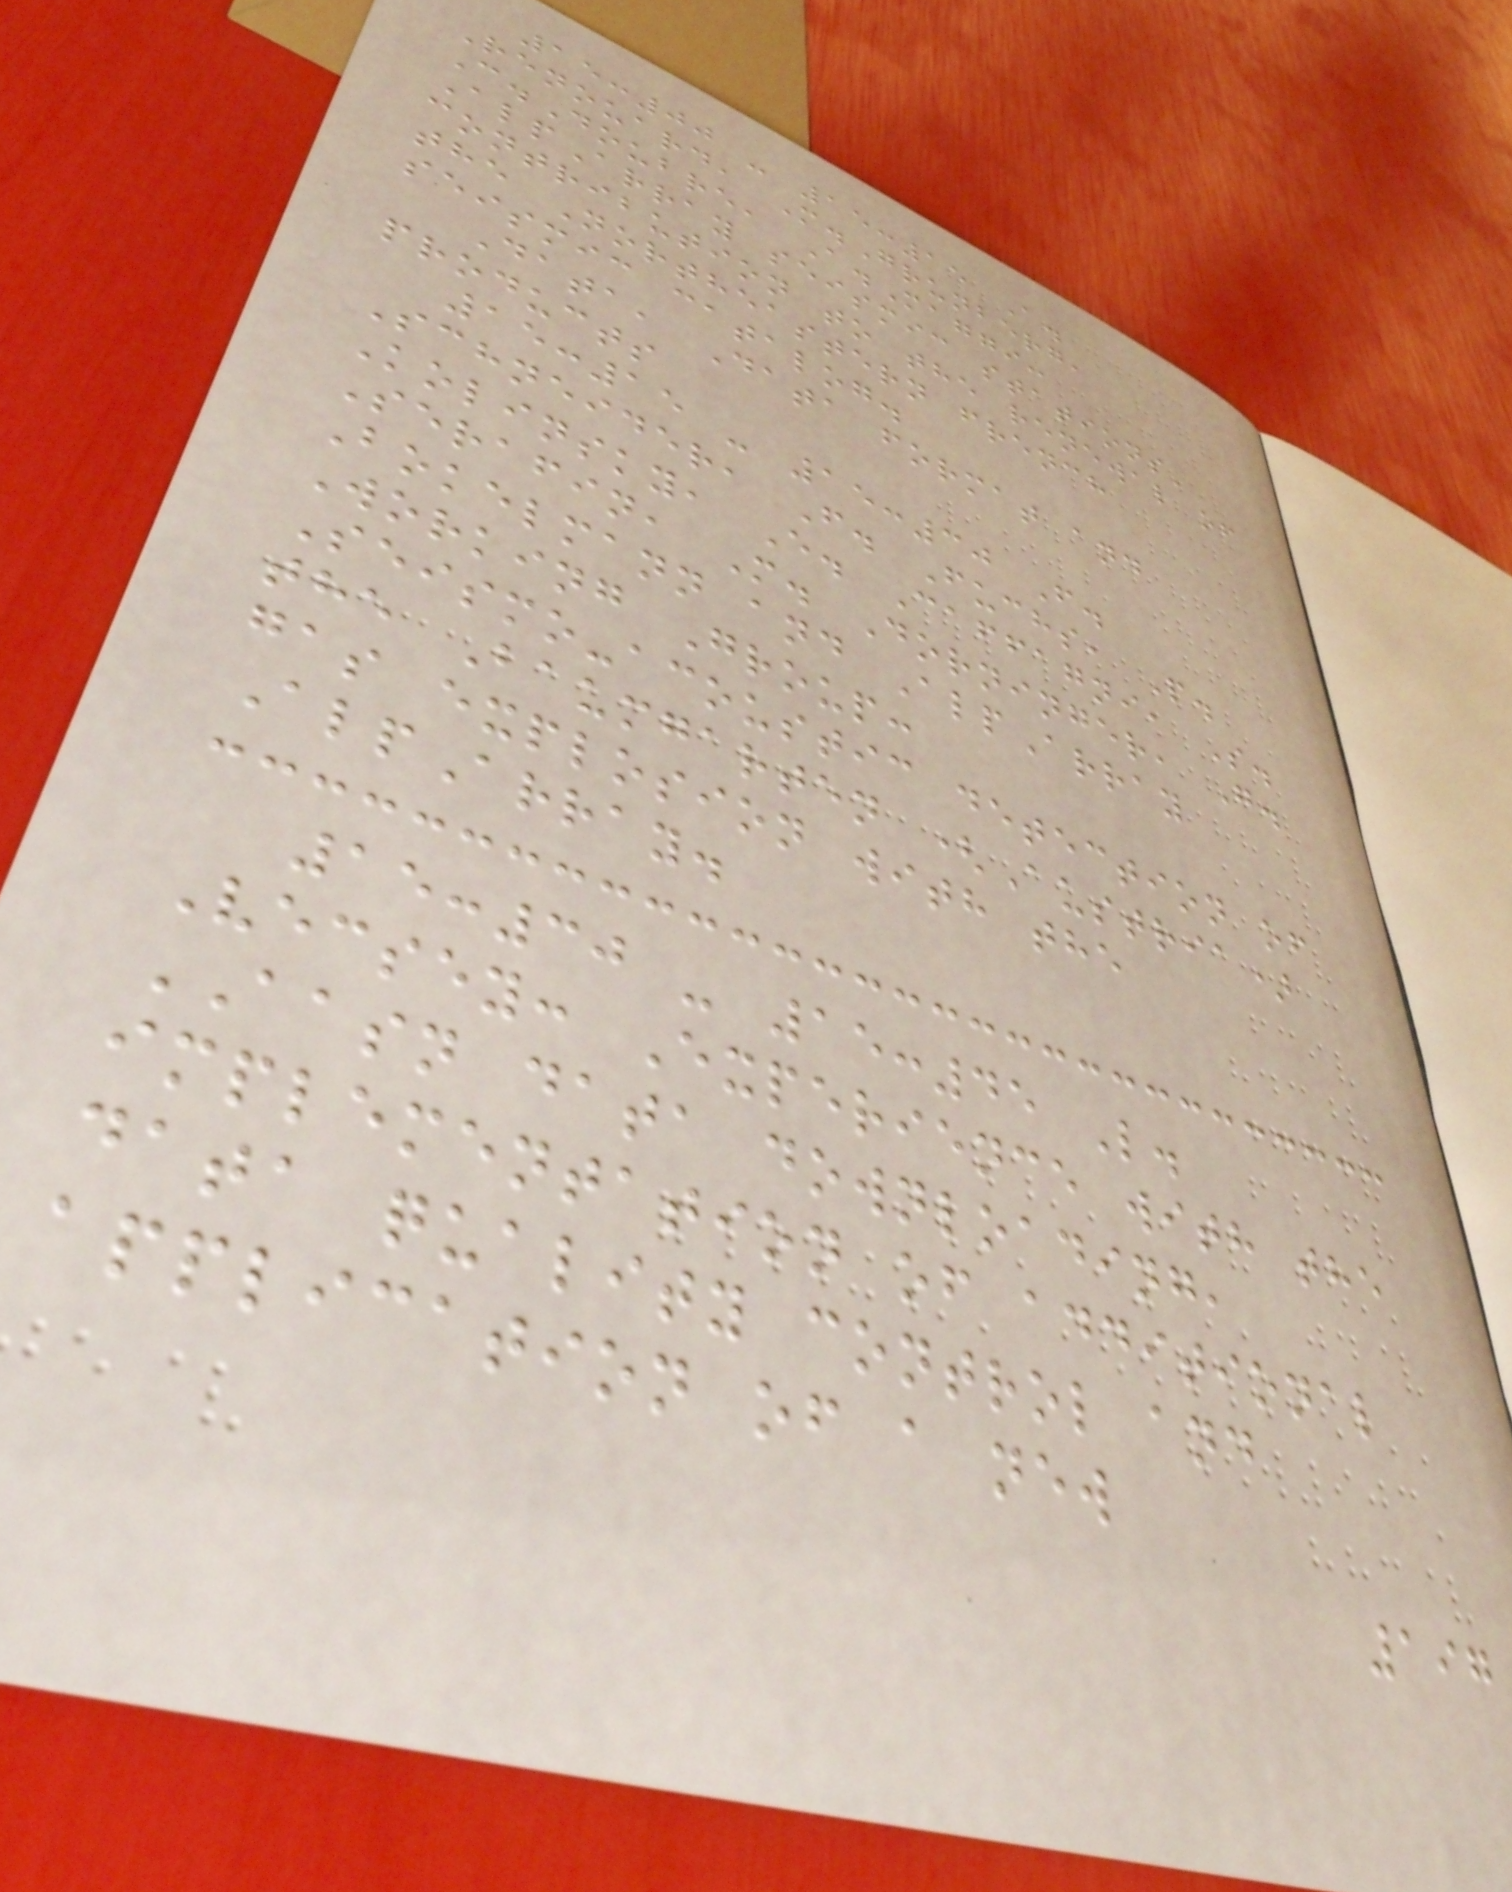15:00 - 15:15 A.
Renouard, M.Grunberg,
C.Doubre, A.Maggi:
AlpArray seismic stations'
contribution to the renewal of
the Northeastern french
seismic catalog.
Data, Data format and
products
15:15 - 15:30 F.
Schneider, F. Fuchs, P.
Kolinsky, E. Caffagni, S.
Serafin, M. Dorninger, G.
Bokelmann and AlpArray
Working Group:
Seismo-acoustic detection of
the Baumgarten (Austria)
gas explosion with the
AlpArray.
15:30 - 15:45 L.
Vecsey: Experience with the
AASN data downloading,
implementation of additional
data quality control and
application of a new
197
